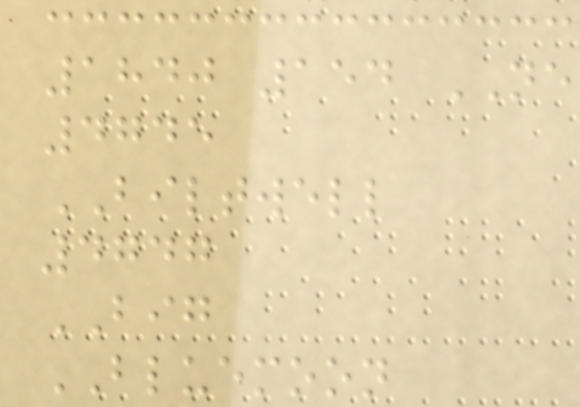1840 154 NE
4745
BILTWELL
4747
BIG
BLUEMOON
